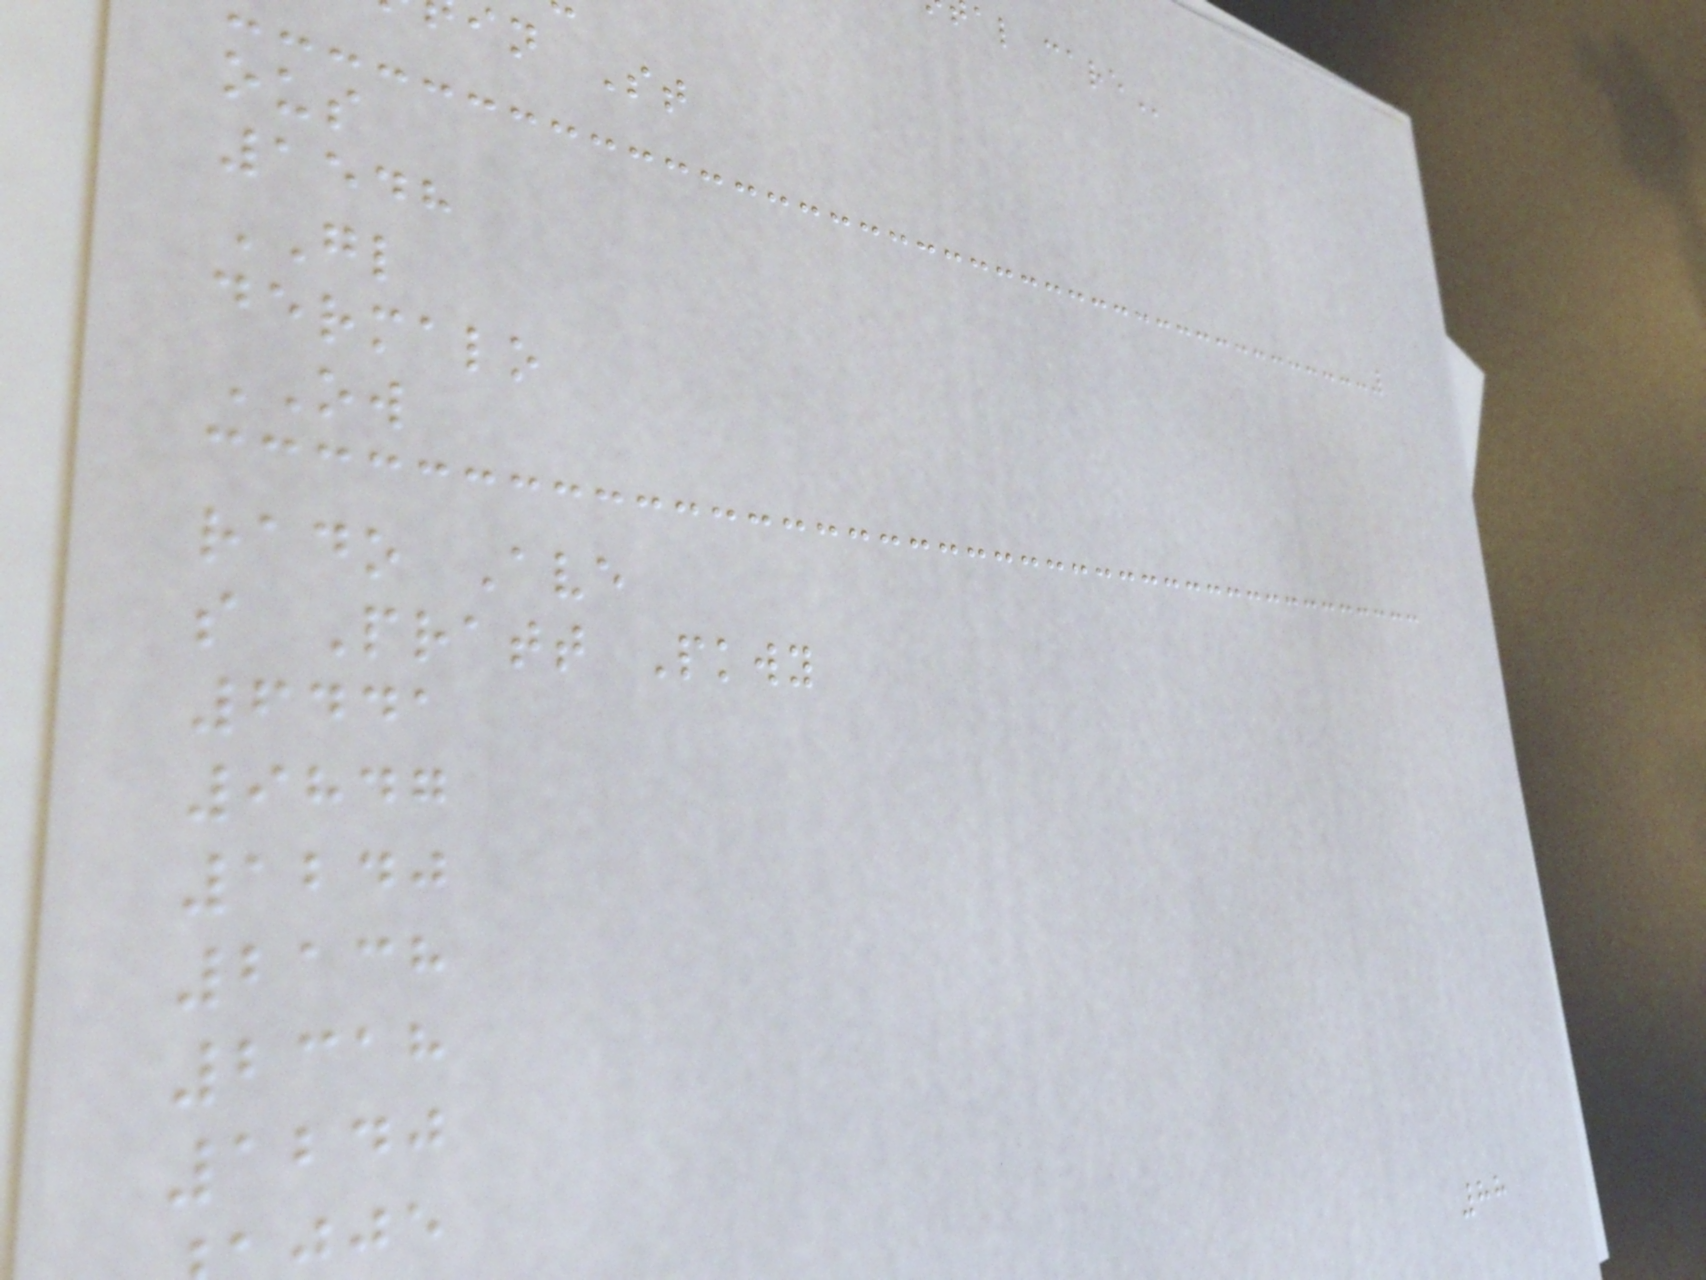in St
ous
1548
GL
dermalo
OW
rado Ave
s Pratt Pkwy
6441
9847
1240
2138
2318
1240
88
